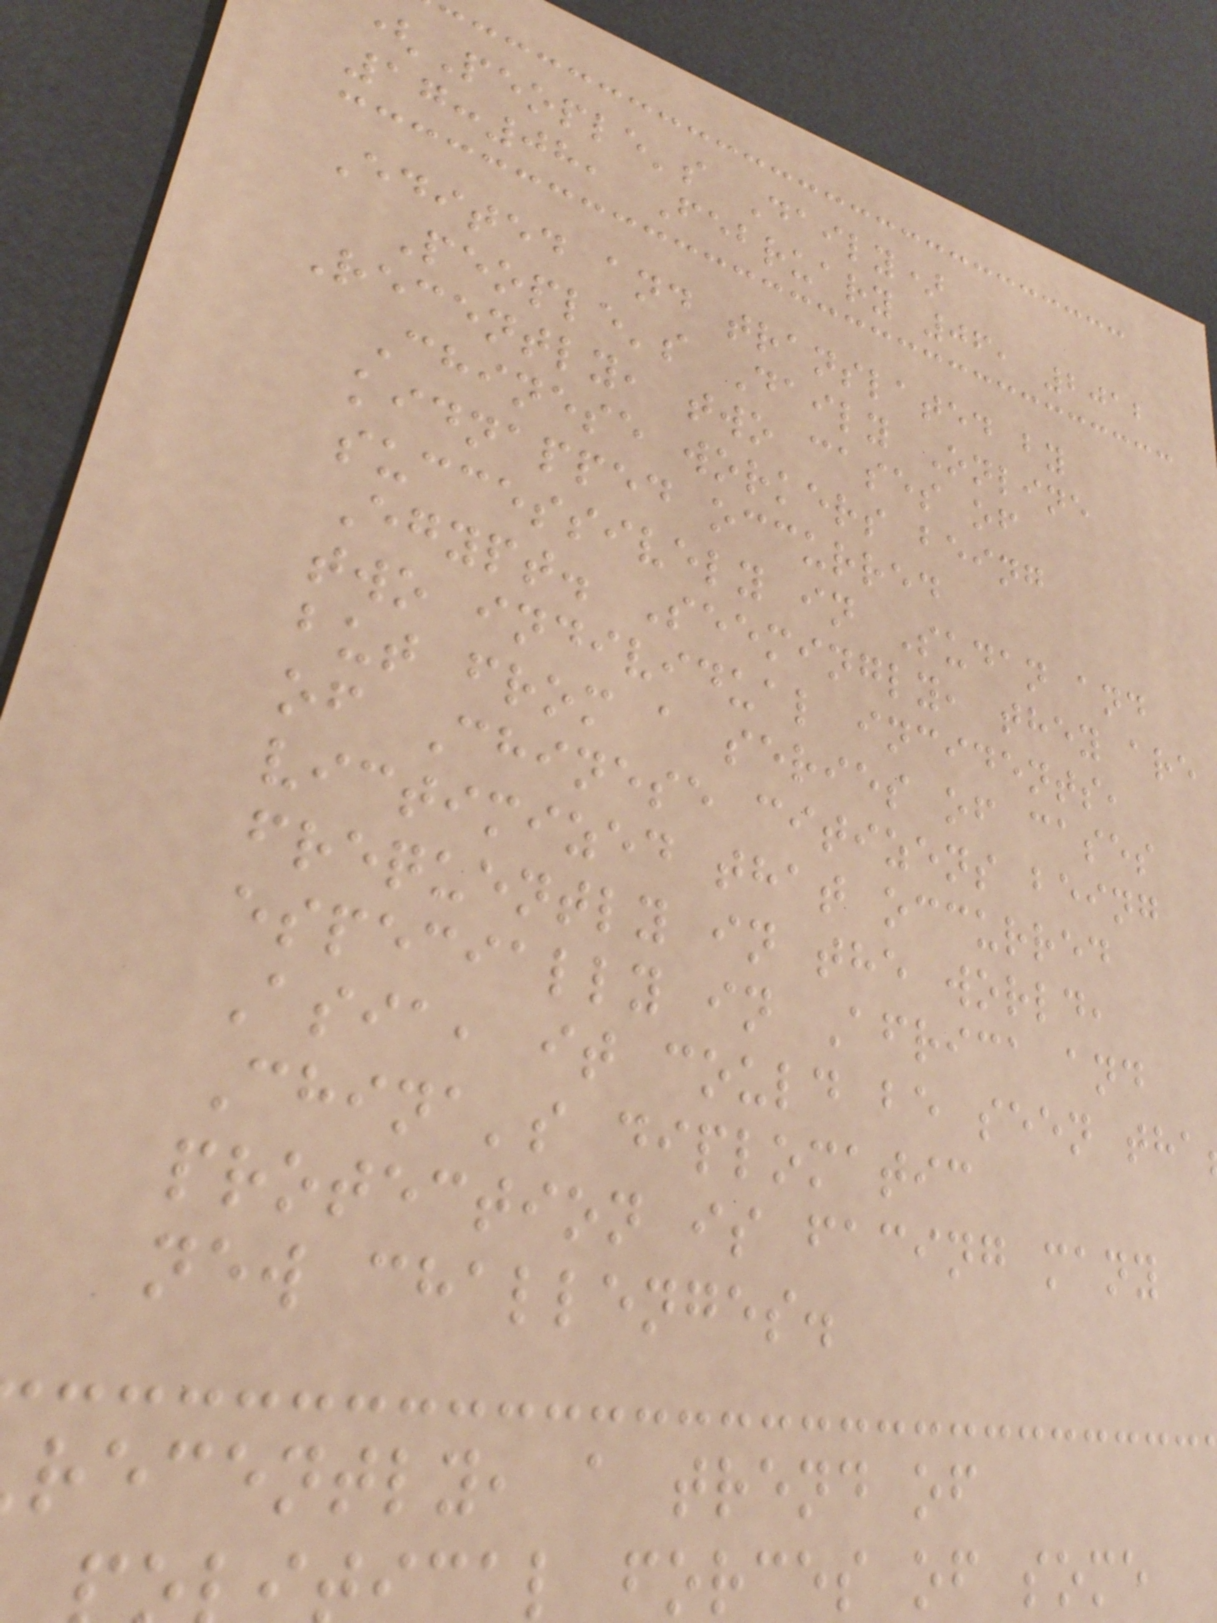People's Daily)
17:08, February 06, 2012
Edited and translated by
People's Daily Online
Recently, two cases of
Chinese workers being
kidnapped occurred
successively in Sudan and
Egypt. Seemingly, they are
two individual incidents,
but from a series of cases
of Chinese citizens being
victimized that occurred
frequently in the world,
especially in Africa and
Asia, it could be seen tha
China's diplomatic
protection is facing many
new challenges.
recently, a trend of
cal forces of some
